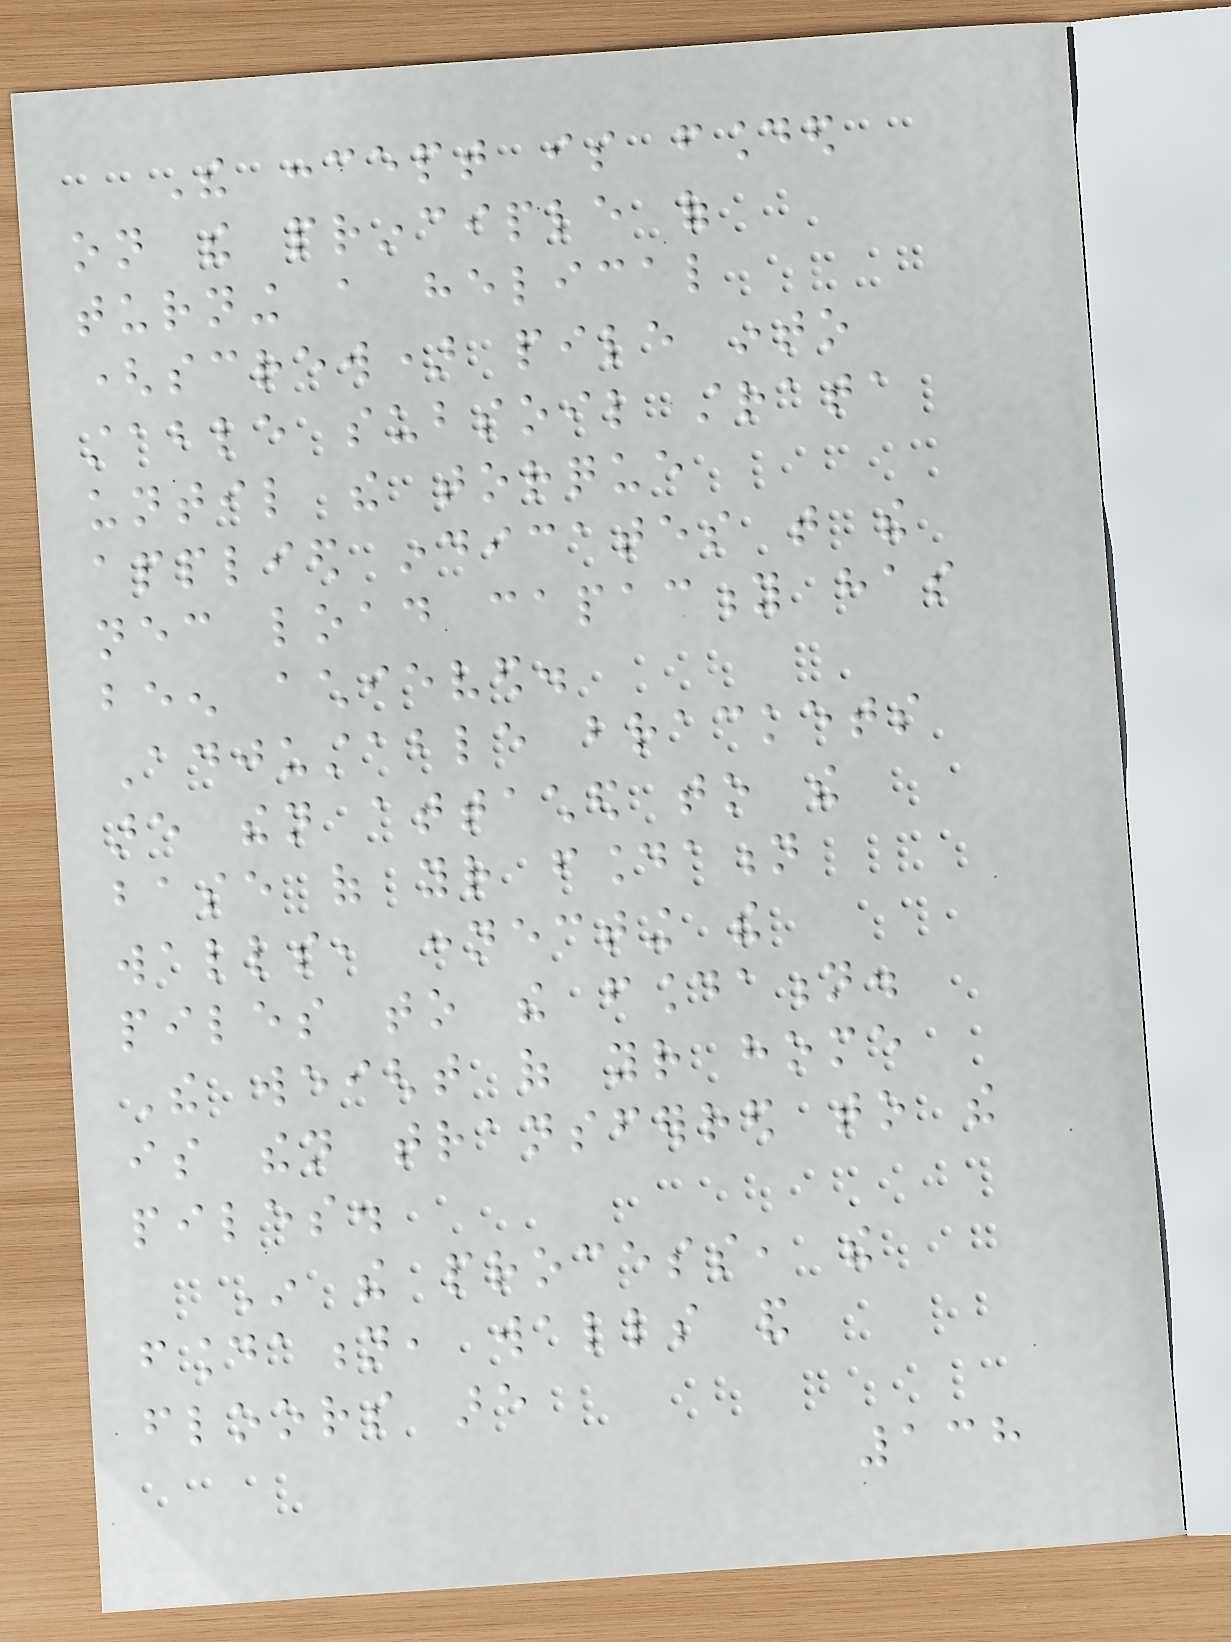The concept is founded
on the principle of
turning a helical
(screw) pile into
stable subsoil strata
until the torque
applied indicates that the
necessary load capacity has
been achieved.
Adjustable brackets
are then attached to the
base of your foundation
walls, connecting the
piles to the foundation.
The weight of your home
is then transferred to the
piles.
In the process, the
foundation, walls and
floors are
138
